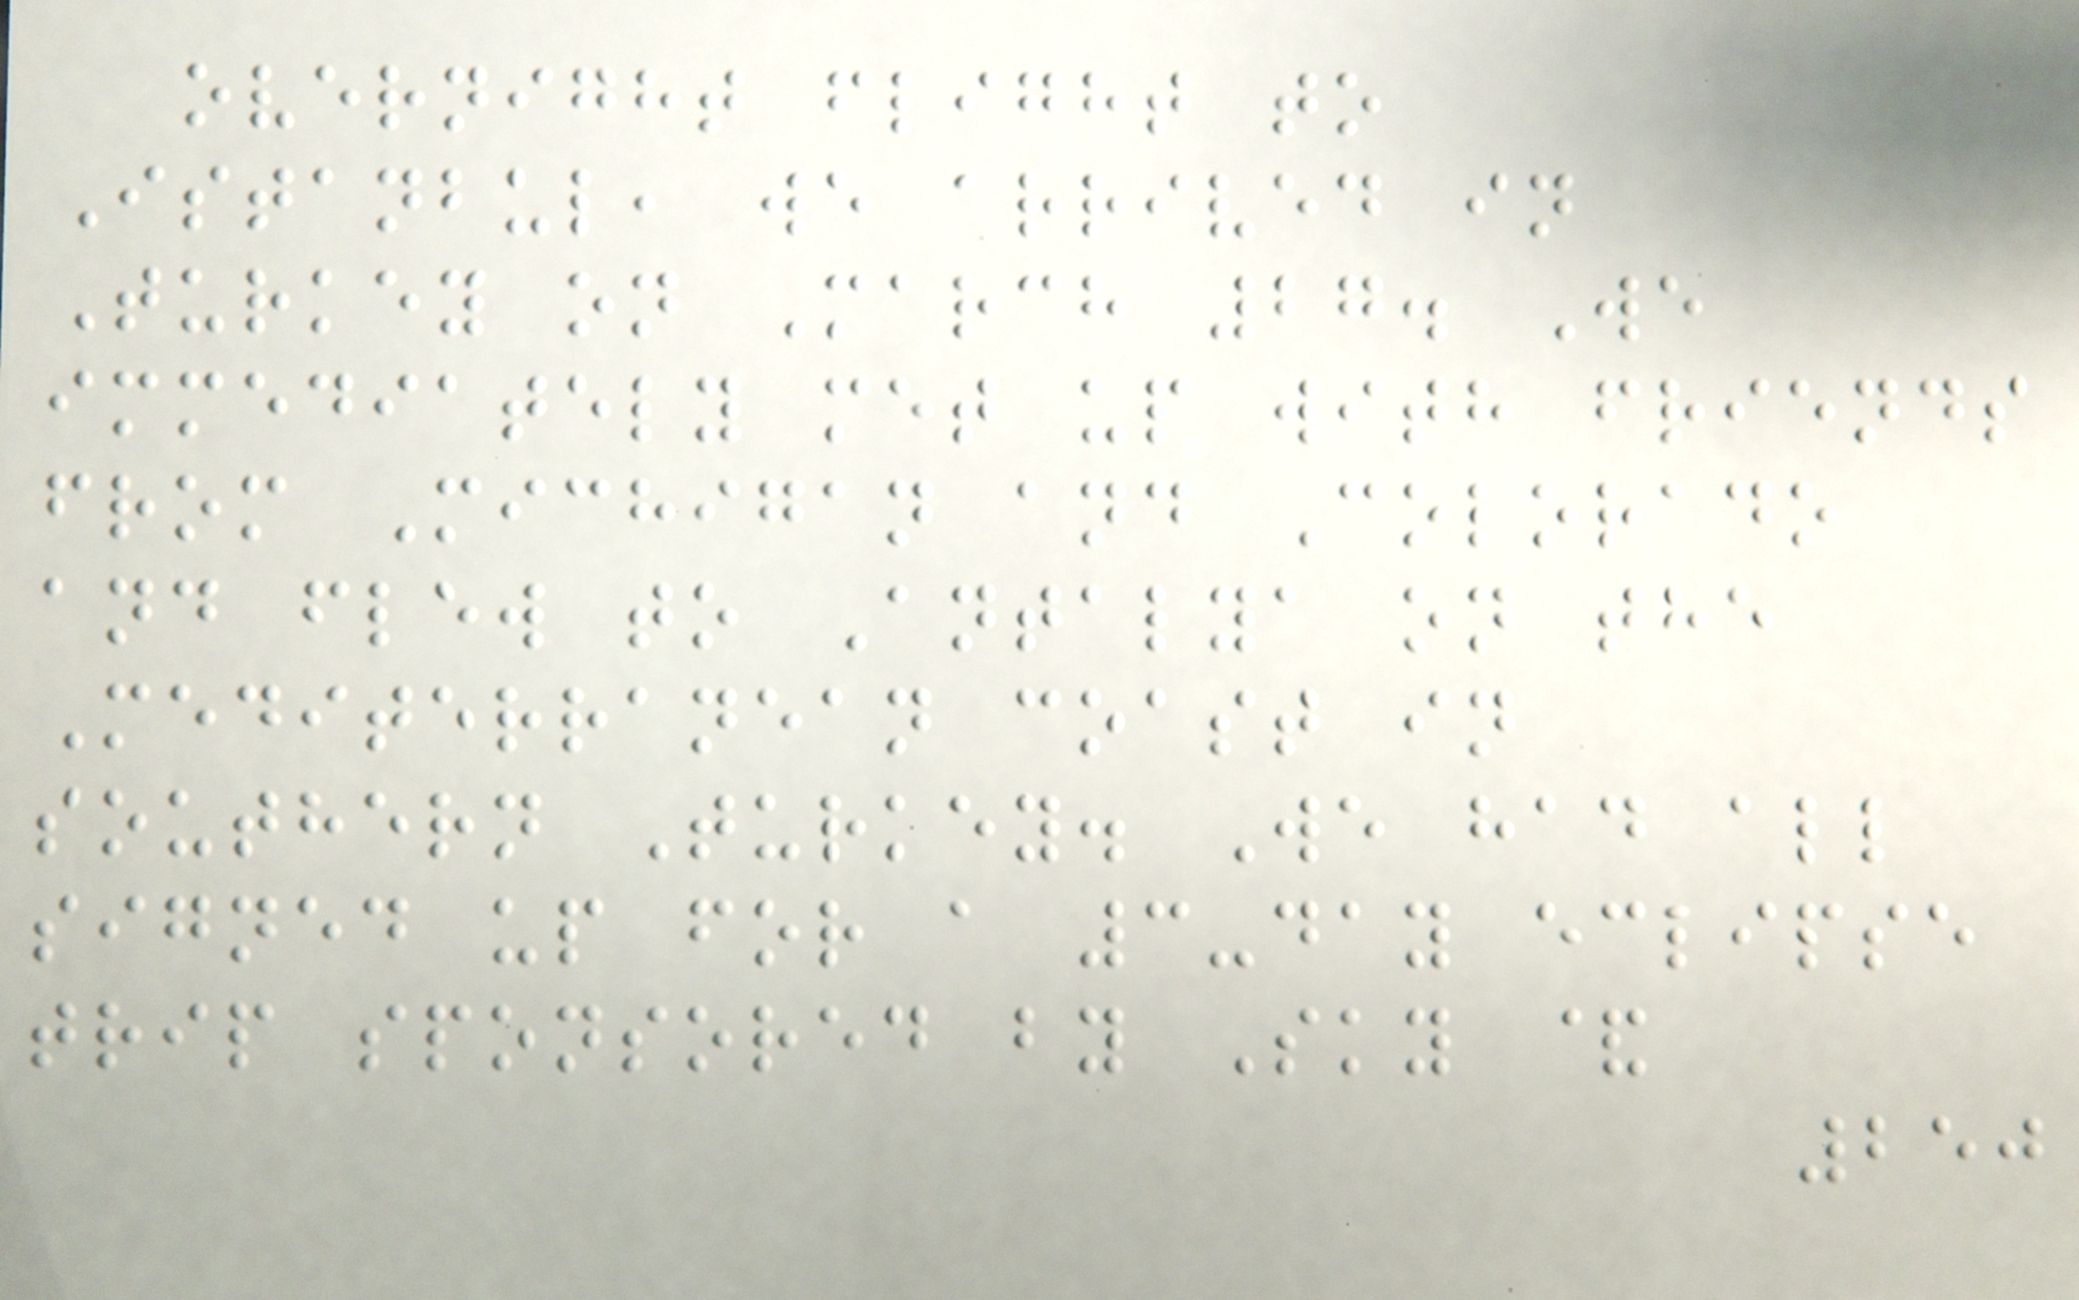overnight flight to
Istanbul, we arrived in
Turkey on March 27. We
immediately met up with friends
from Michigan and Colorado
and flew to Antalya on the
Mediterranean coast in
southern Turkey. We had all
signed up for a 3-day eclipse
trip sponsored by Sky &
250
